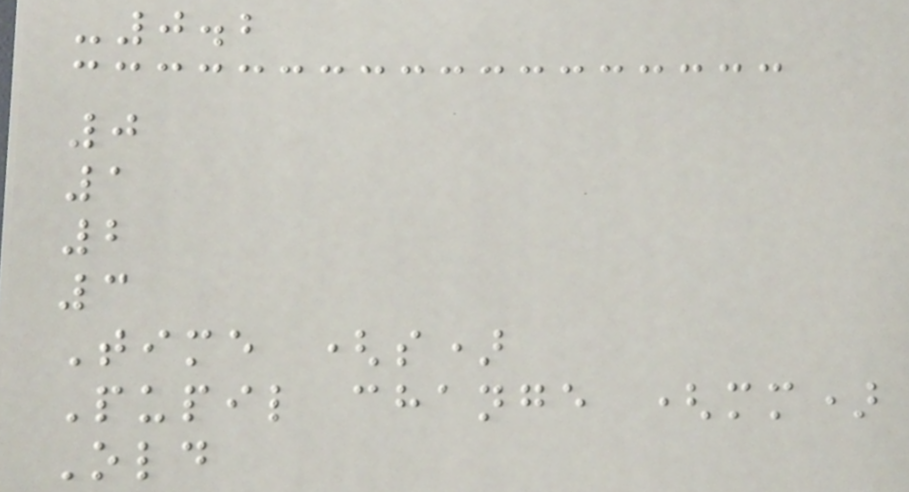-0.2
0
1
2
3
Time (s)
Pupil change (mm)
Old
